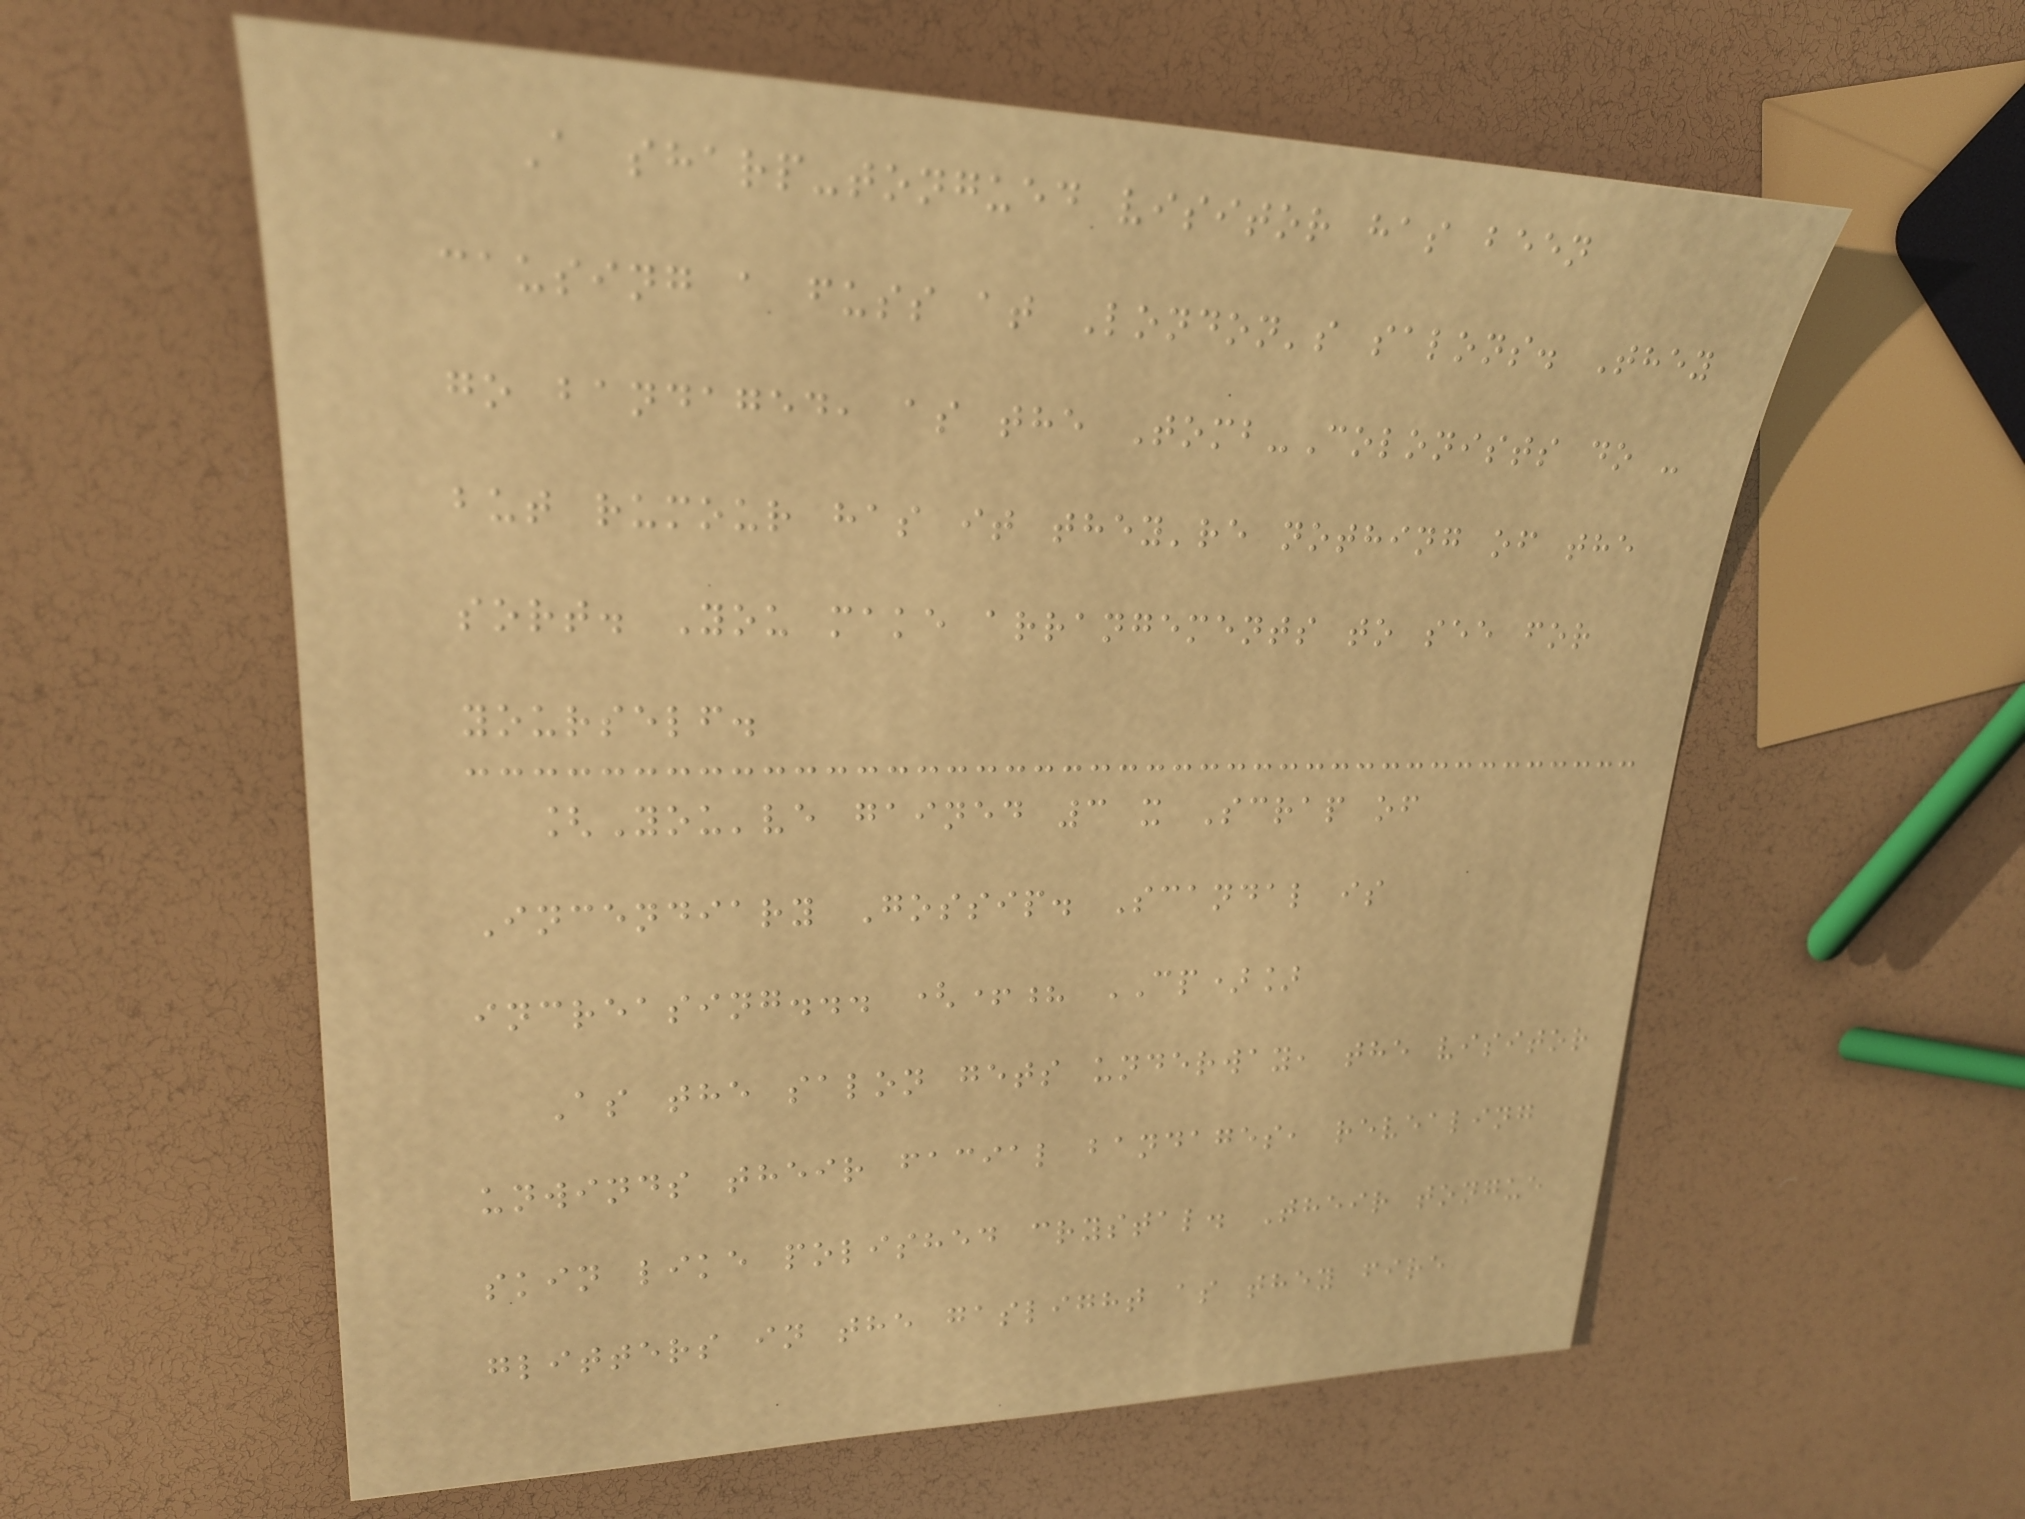A sharp-tongued visitor has been
causing a fuss at London's salons. They
go bandaged, as the Tomb-Colonists do -
but rumour has it they're nothing of the
sort. You make arrangements to see for
yourself.
[You've gained 3 x Scrap of
Incendiary Gossip. Scandal is
increasing... (+? CP)]
As the salon gets underway, the visitor
unwinds their facial bandages, revealing
skin like polished crystal. Their tongue
glitters in the gaslight as they fire
